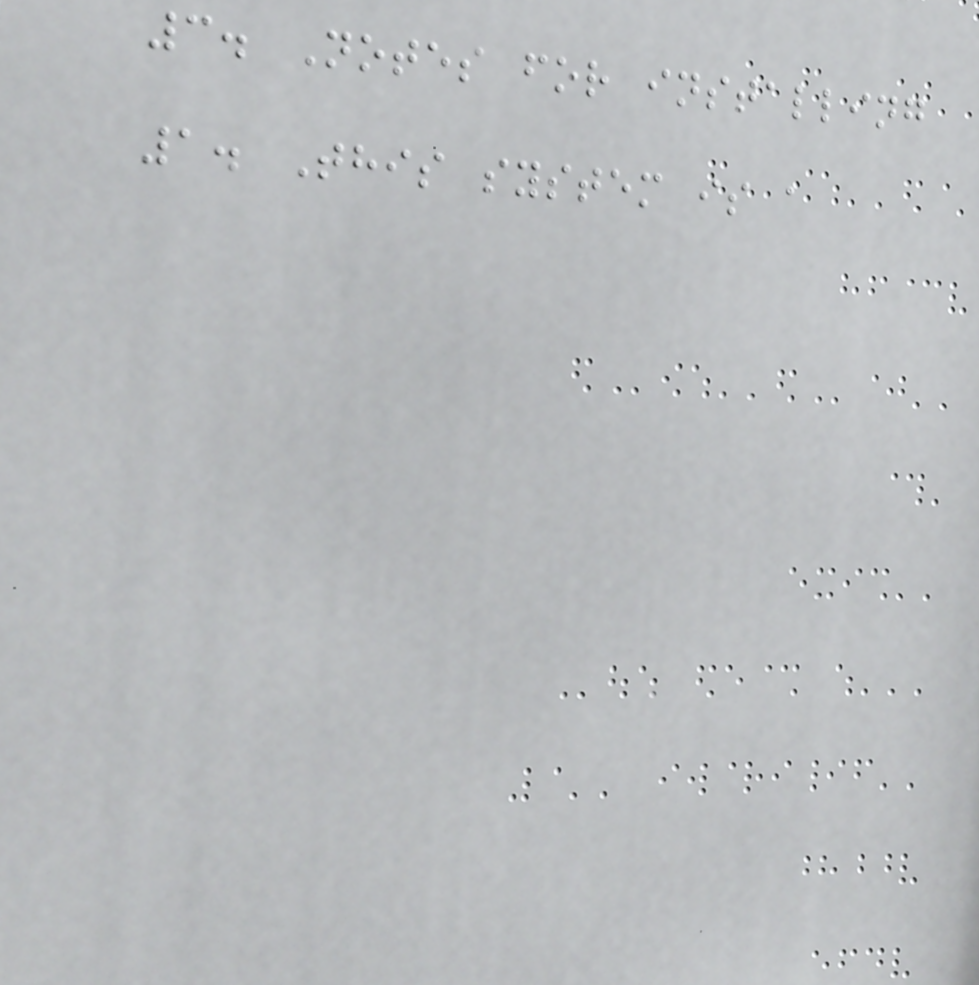3. Notes for installing
1. This system is a
